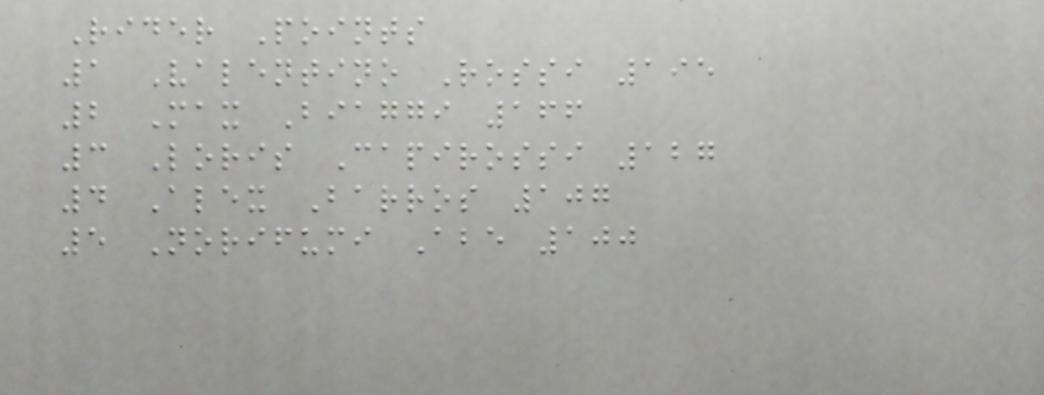Rider Points
1 Valentino Rossi 195
2 Max Biaggi 166
3 Loris Capirossi 127
4 Alex Barros 107
5 Norifumi Abe 100
